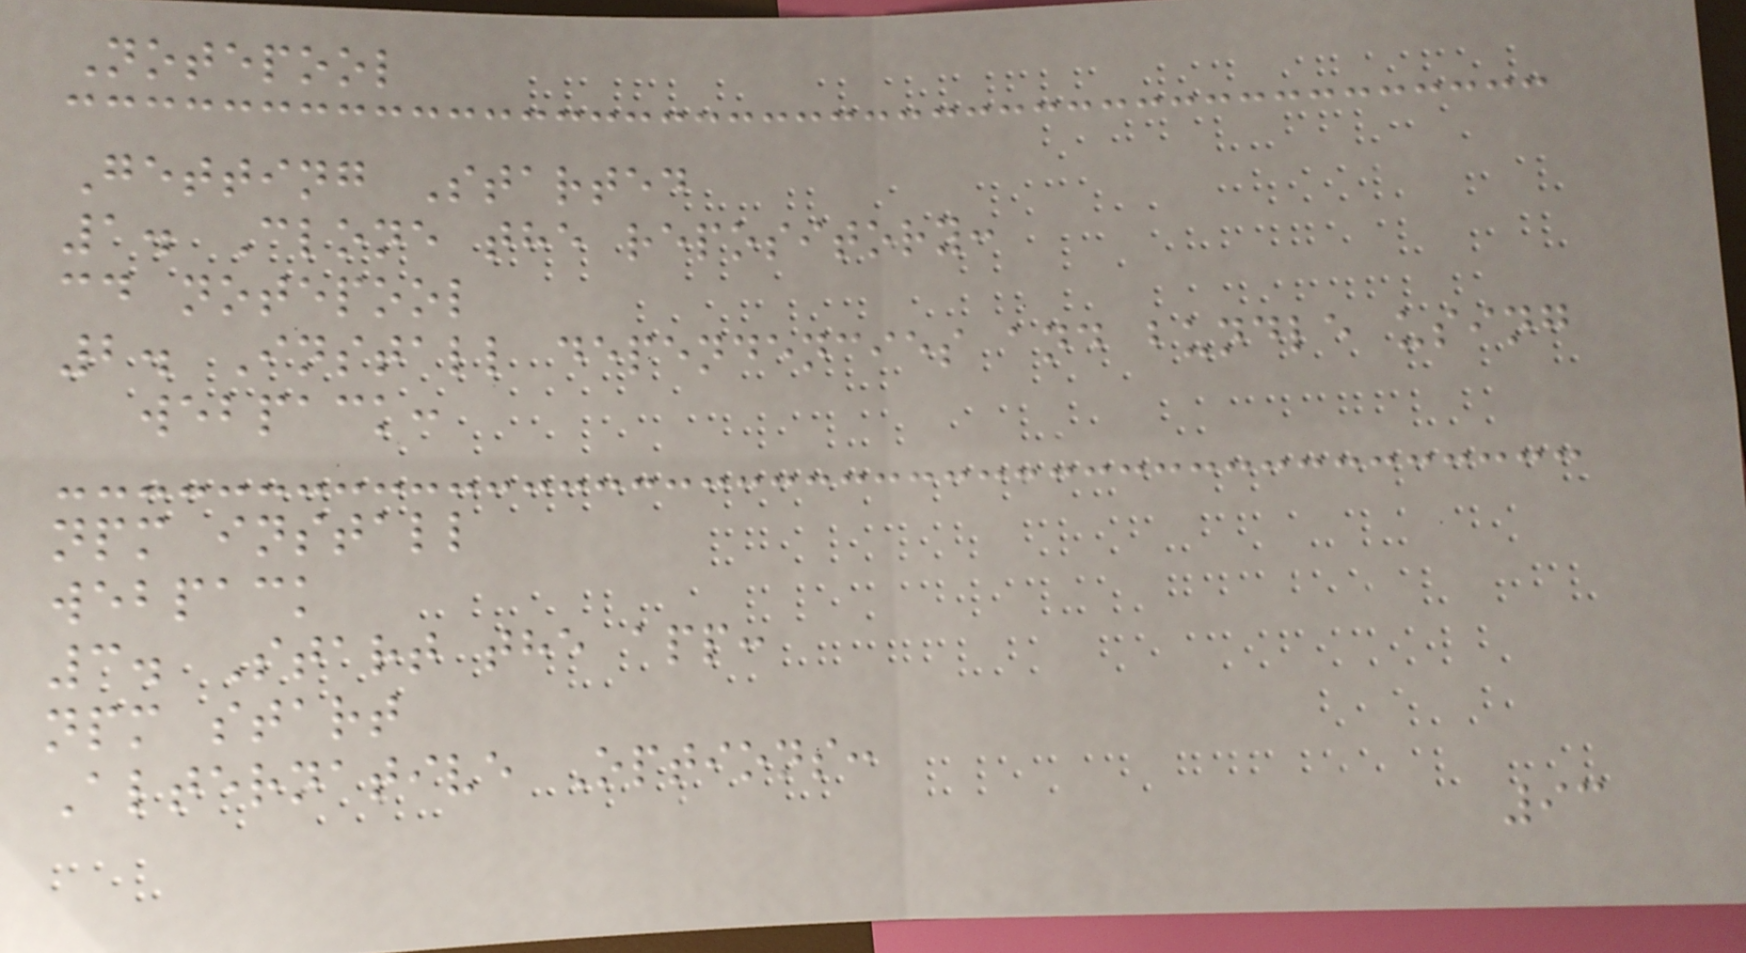Notepool
Getting Started
1. Clone the repository:
cd notepool
2. Install dependencies and bundle using
webpack:
npm install
webpack
3. Start the app:
npm start
Alternative Options:
93
